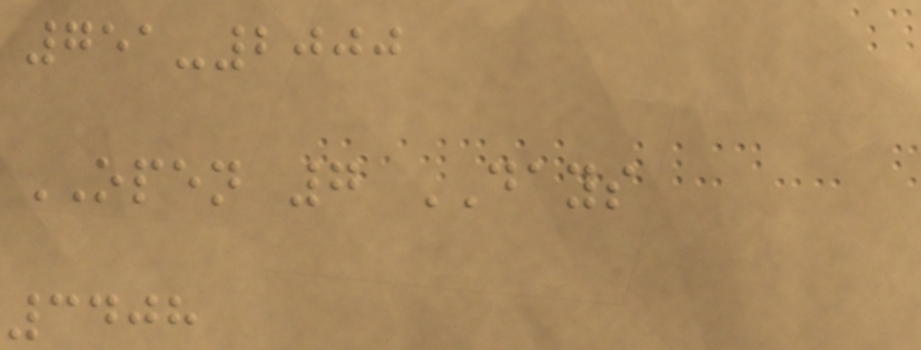751-2000
OPEN 7 DAYS
3408
